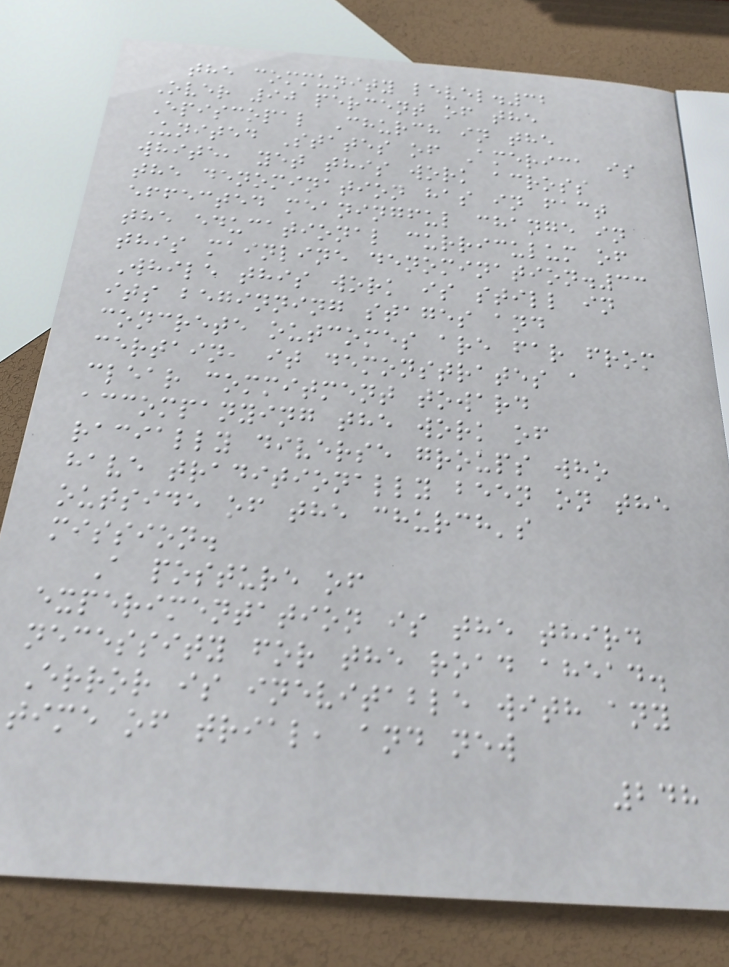the community level.32
Over 90 percent of the
Episcopal Church in the
United States of America is
white, yet this work across
the denomination has in fact
effected meaningful change in
the educational curriculum of
this mainline denomination.33
While this work is still in
its beginning stages and
concrete outcomes are far from
certain, it demonstrates a
clear commitment toward
accompanying the work of
racially diverse groups who
have traditionally been on the
outside of the church's
mission.
A posture of
experimentation is the third
necessity for the road ahead.
Error is inevitable with any
time of trial, and new
248
